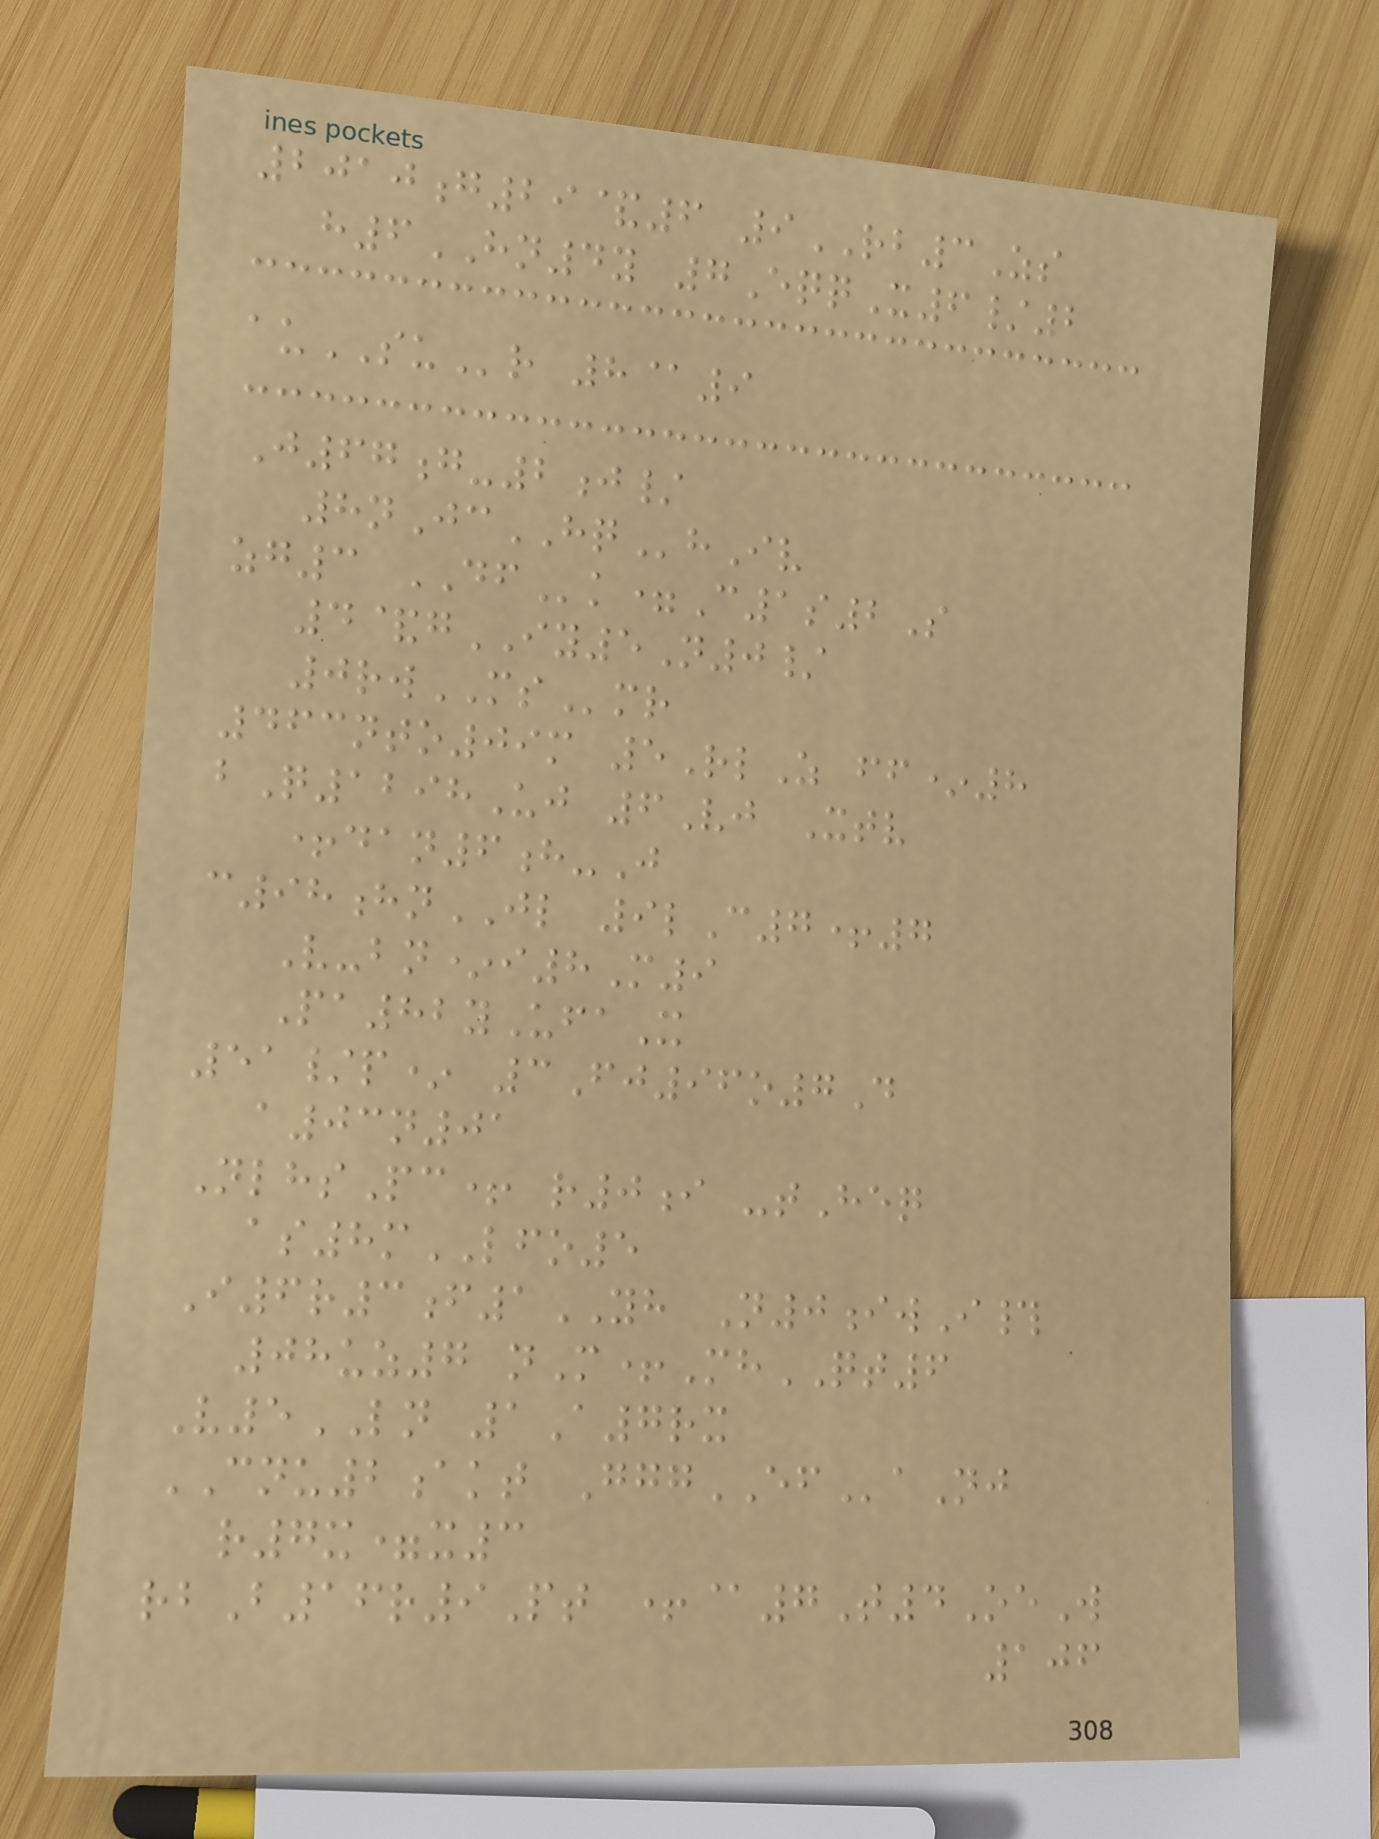2010g29&6 9RB3Zs
h6HN4y 7EqqX6/2
auSUr 8@9
J67g-2j/
8nJcHQhIv
zg3 DFk=C1s2S
4&gIY5N0/
0rwMSmr
463nto09m 5RlZ ff*8
bQ1298Uj 6Vj Xtv
+dan6h-J
c98hnJL 9lC7+7
V-bn*i8M9
Pa82yUfaX
51/p* 3Fj96o7D
a03n01
NlhsPc+ r0i -tHeq
as8mLFO5
I6r3f1YH N0iwI#
08uz7 nM+MhQT6
V5LN 1A7rx
CNU2akt GggEFaNj
r7x=x3
rbB16r9Pt +@7T4OeW
106
